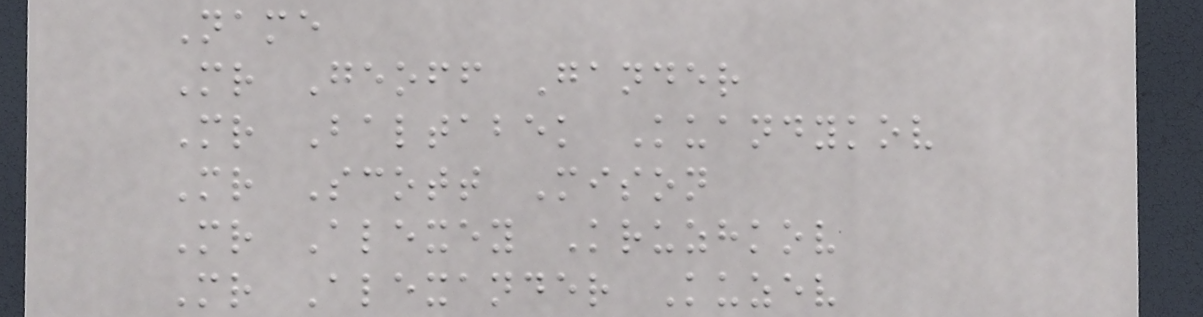Name
Mr Geoff Gander
Mr Baltabek Kuandykov
Mr Scott Mison
Mr Alexey Kruzhkov
Mr Alexander Kuzev
